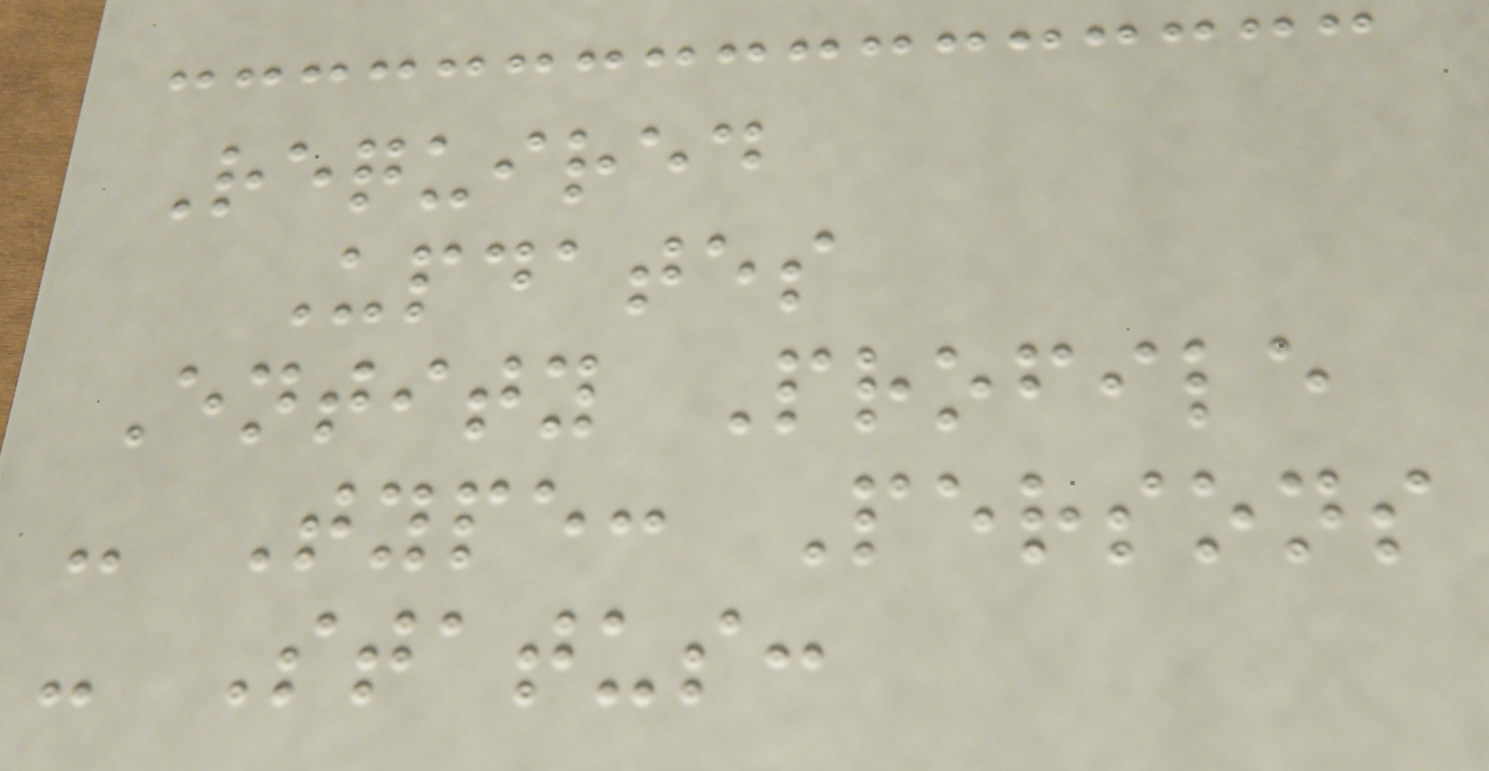Required
Updates
Entity Profile
- Type: Persons
- Status:
